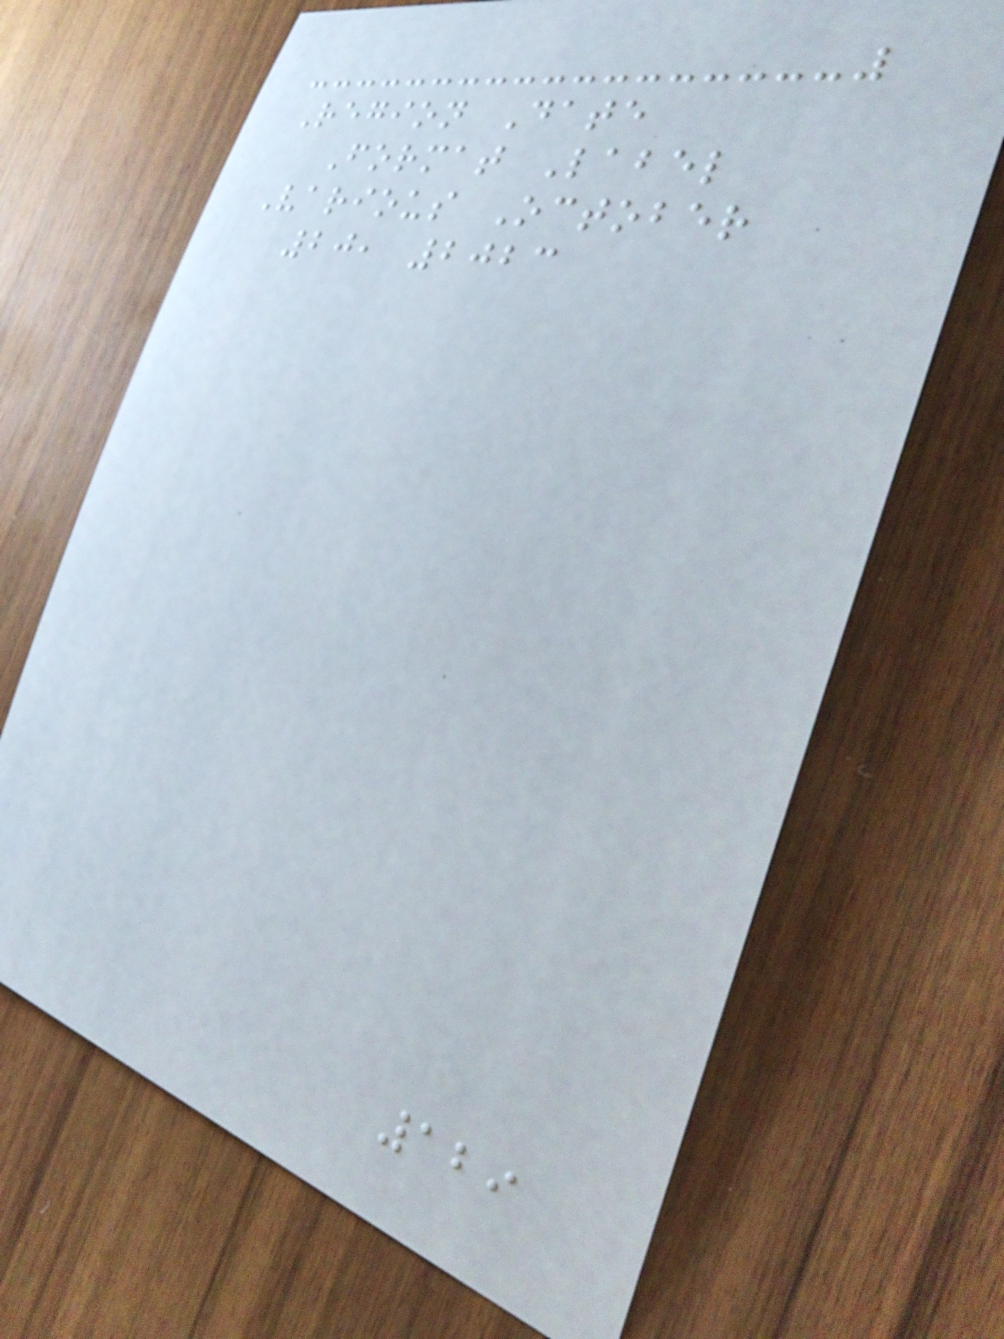Region Date
Format Label
Various October
20, 2023
129
